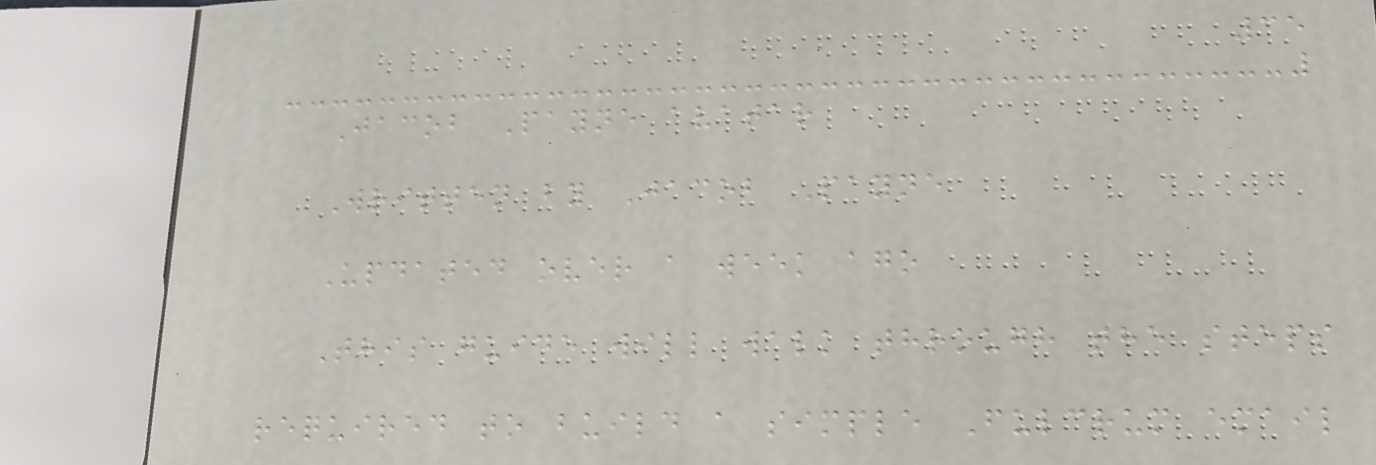35
Jacob Payne avatar
Written by Jacob Payne
Updated over a week ago
This guide will walk through the steps
required to build a simple Fulcrum email
